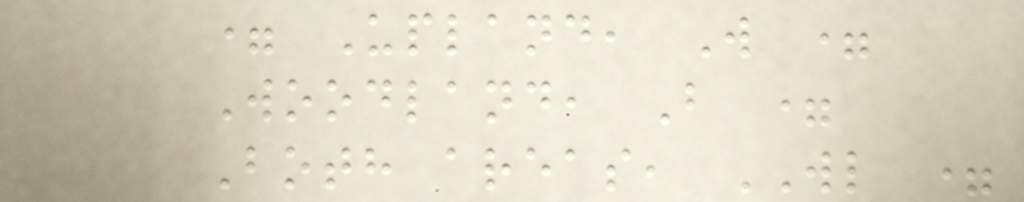= Upland, W =
Woodland, B =
Both areas, WL =
